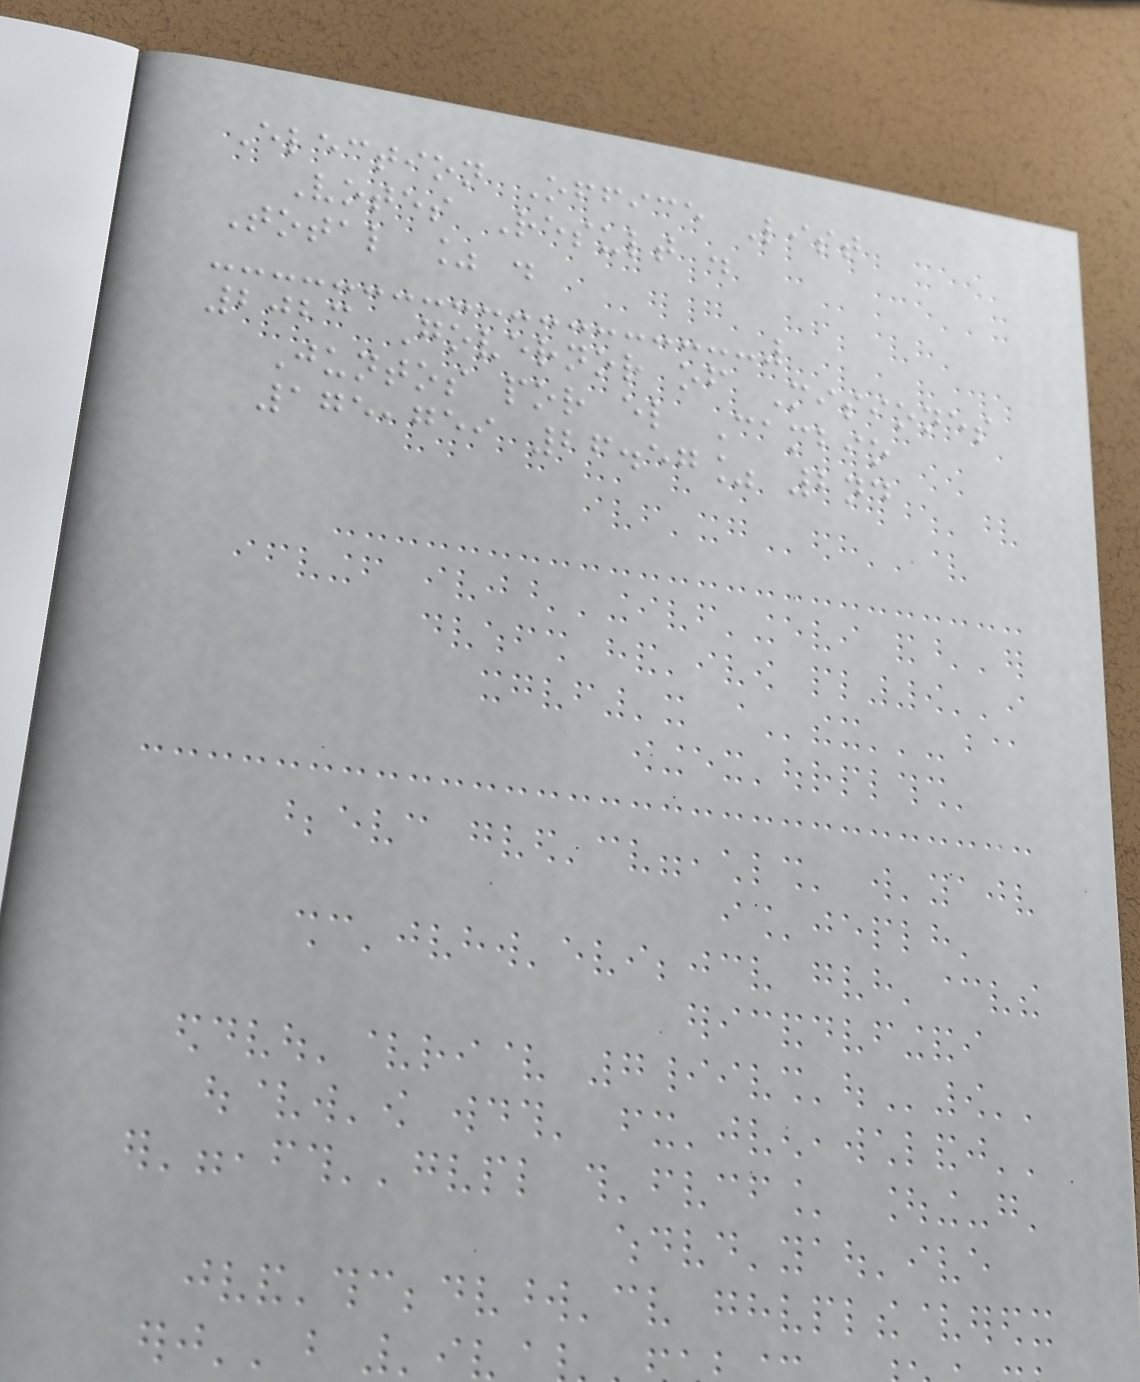Election Office List
Votes Result .
Total % .
2023 Governor of Misiones
Juntos por el Cambio
175,759 26.57% 2nd
